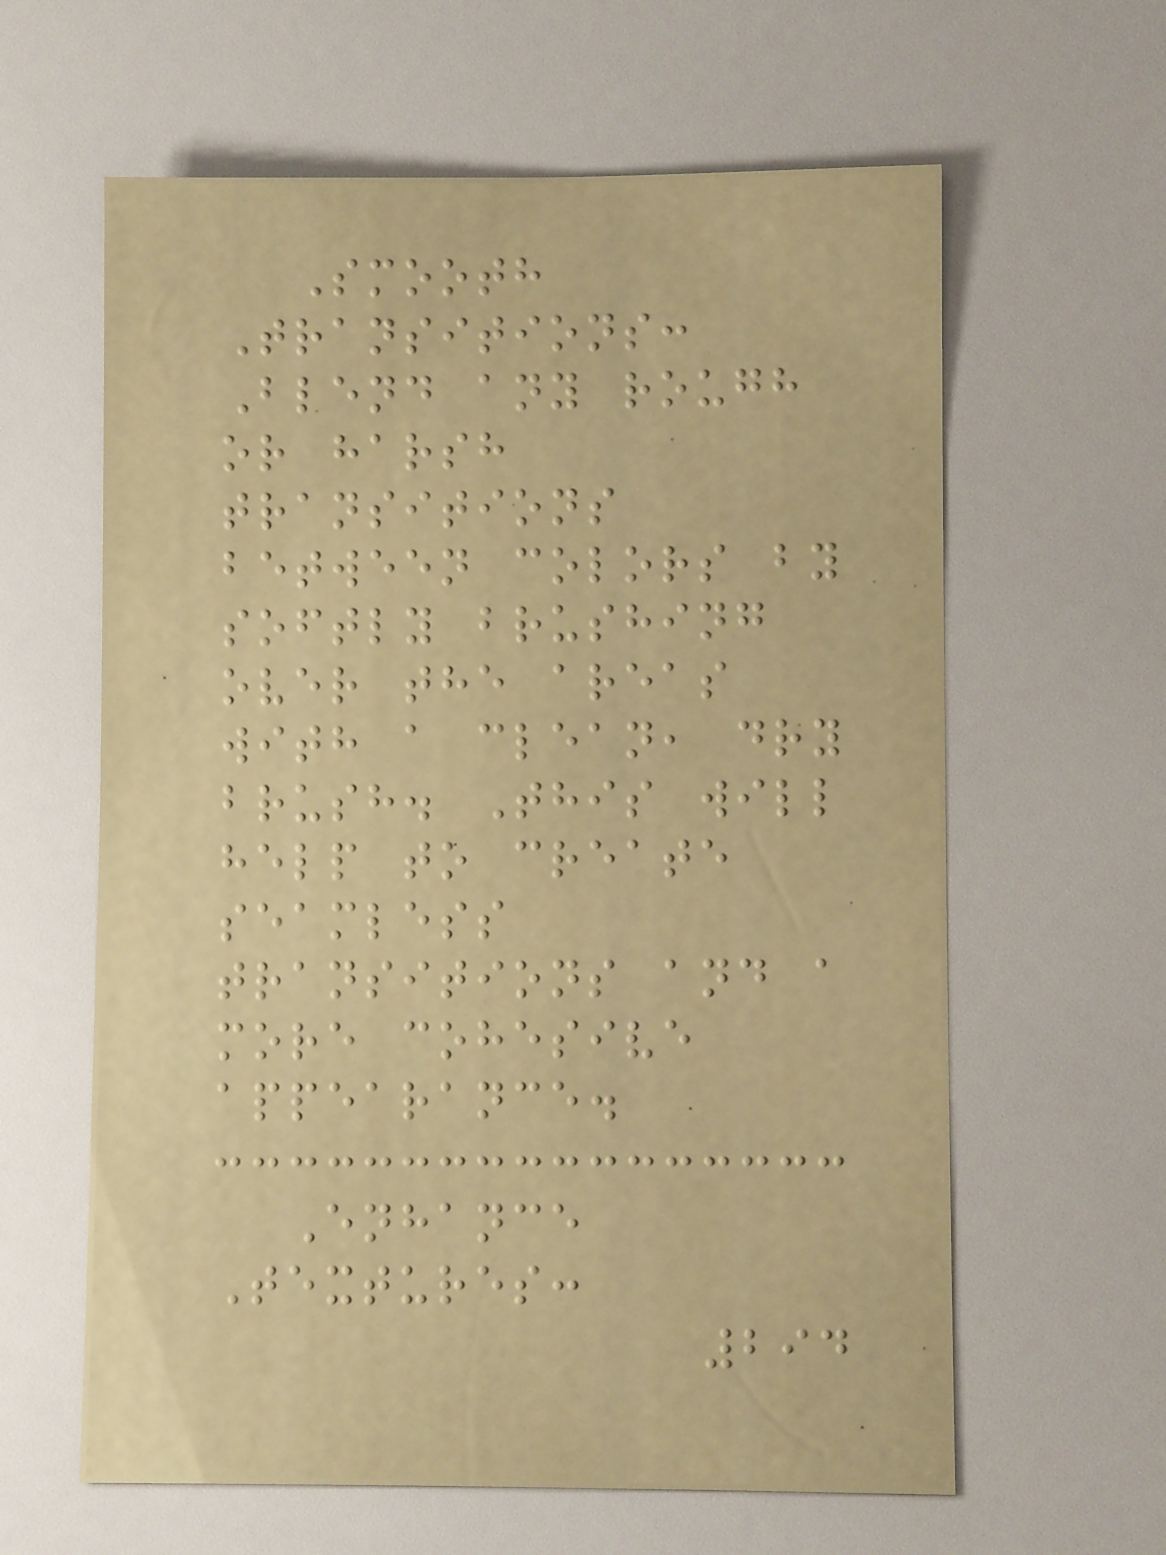Smooth
Transitions:
Blend any rough
or harsh
transitions
between colors by
softly brushing
over the areas
with a clean, dry
brush. This will
help to create
seamless
transitions and a
more cohesive
appearance.
Enhance
Textures:
294
